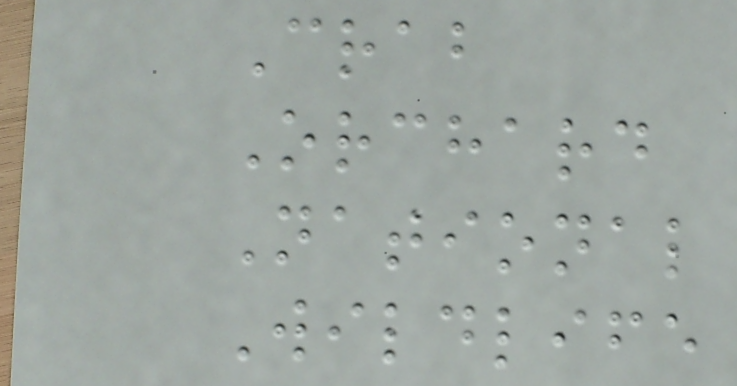Crab
Orchard
National
Wildlife
